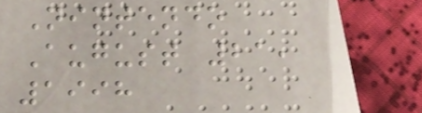Nintendo
August 21,
1998
